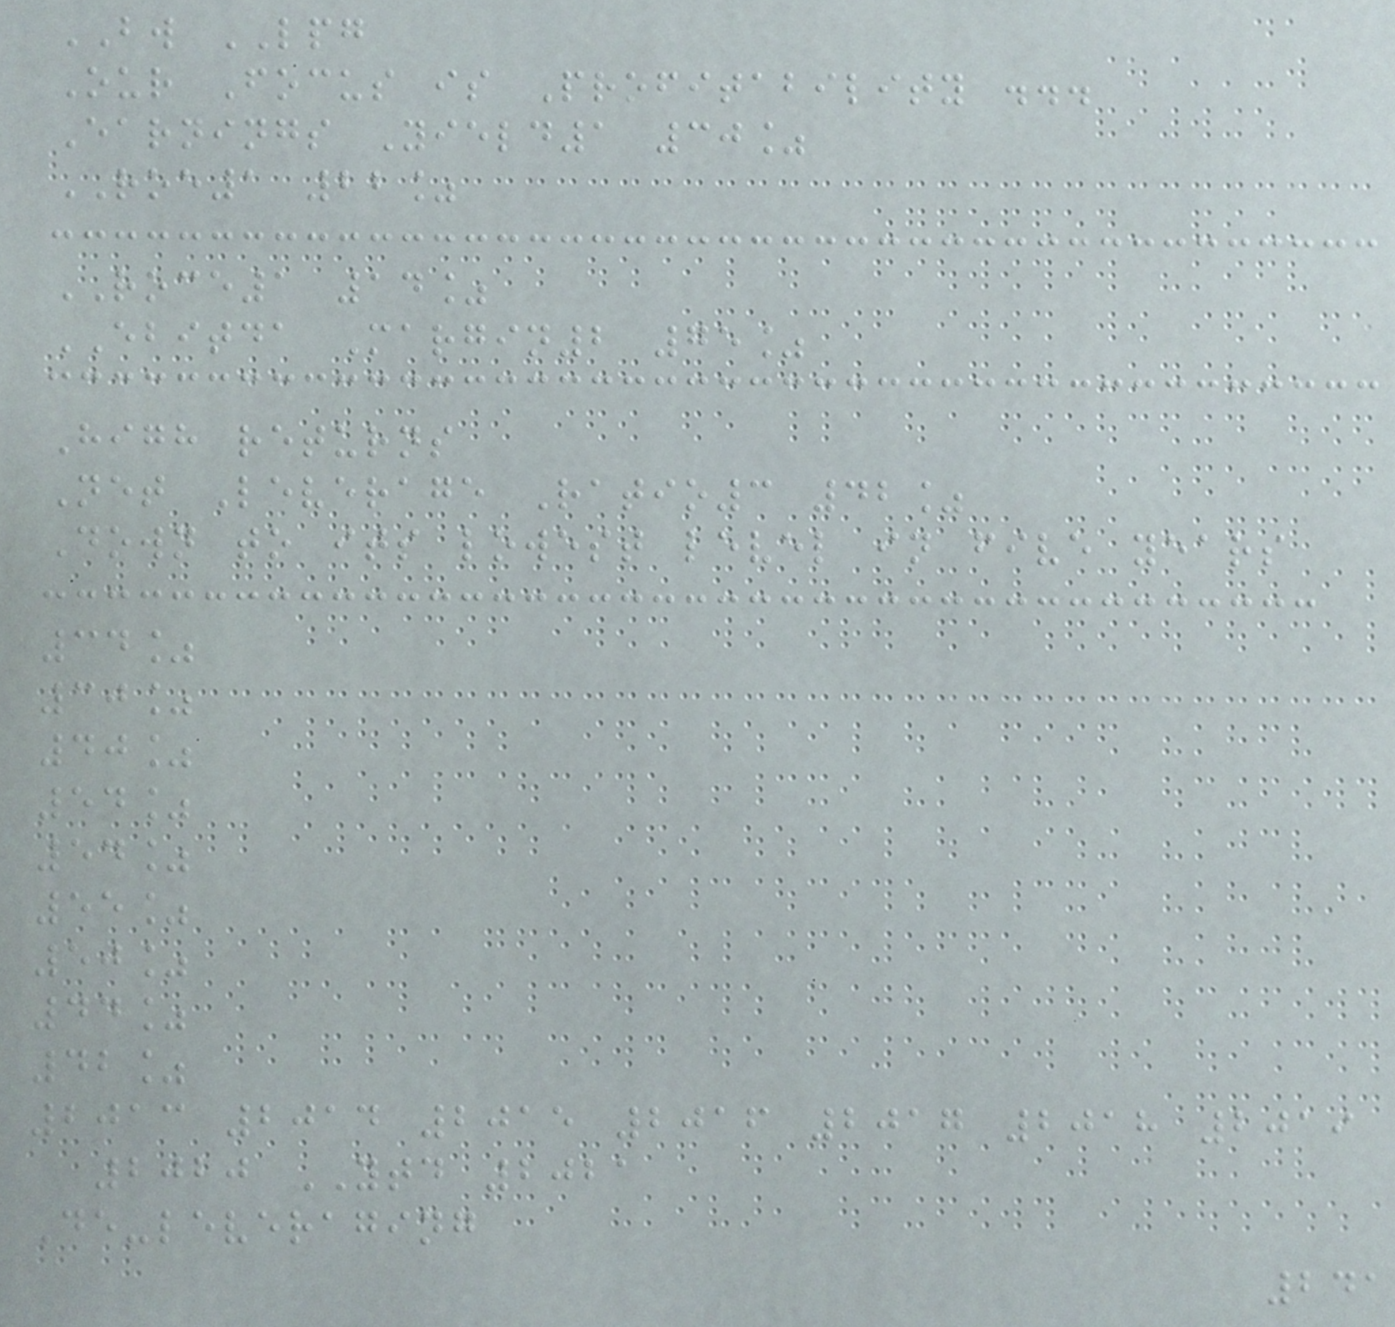BW LPG
Our Focus is Profitability ...
Earnings Yield1 30%
ROE1 22%
ROCE1 14%
EBITDA Margin2 75%
High returns
Net Leverage Ratio3 42%
Down to its lowest level in five years
34%
30%
40%
54%
54%
55%
50%
44%
42%
2013 2014 2015 2016 2017 2018 2019
2020 YTD 2021
De-leveraging
241
